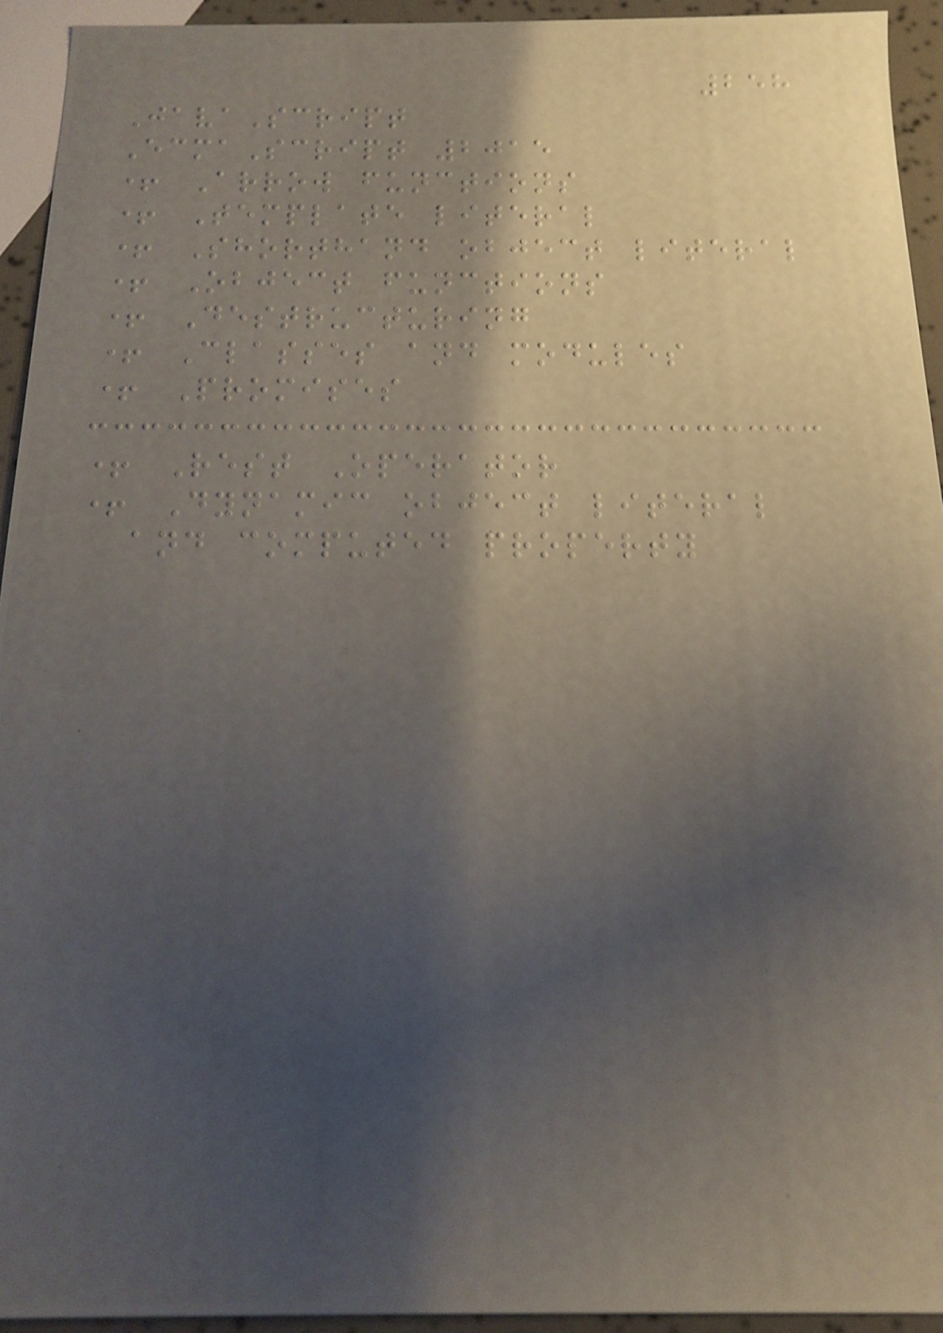258
JavaScript
EcmaScript 2015
+ Arrow functions
+ Template literal
+ Shorthand object literal
+ Object functions
+ Destructuring
+ Classes and modules
+ Promises
+ Rest Operator
+ Dynamic object literal
and computed property
